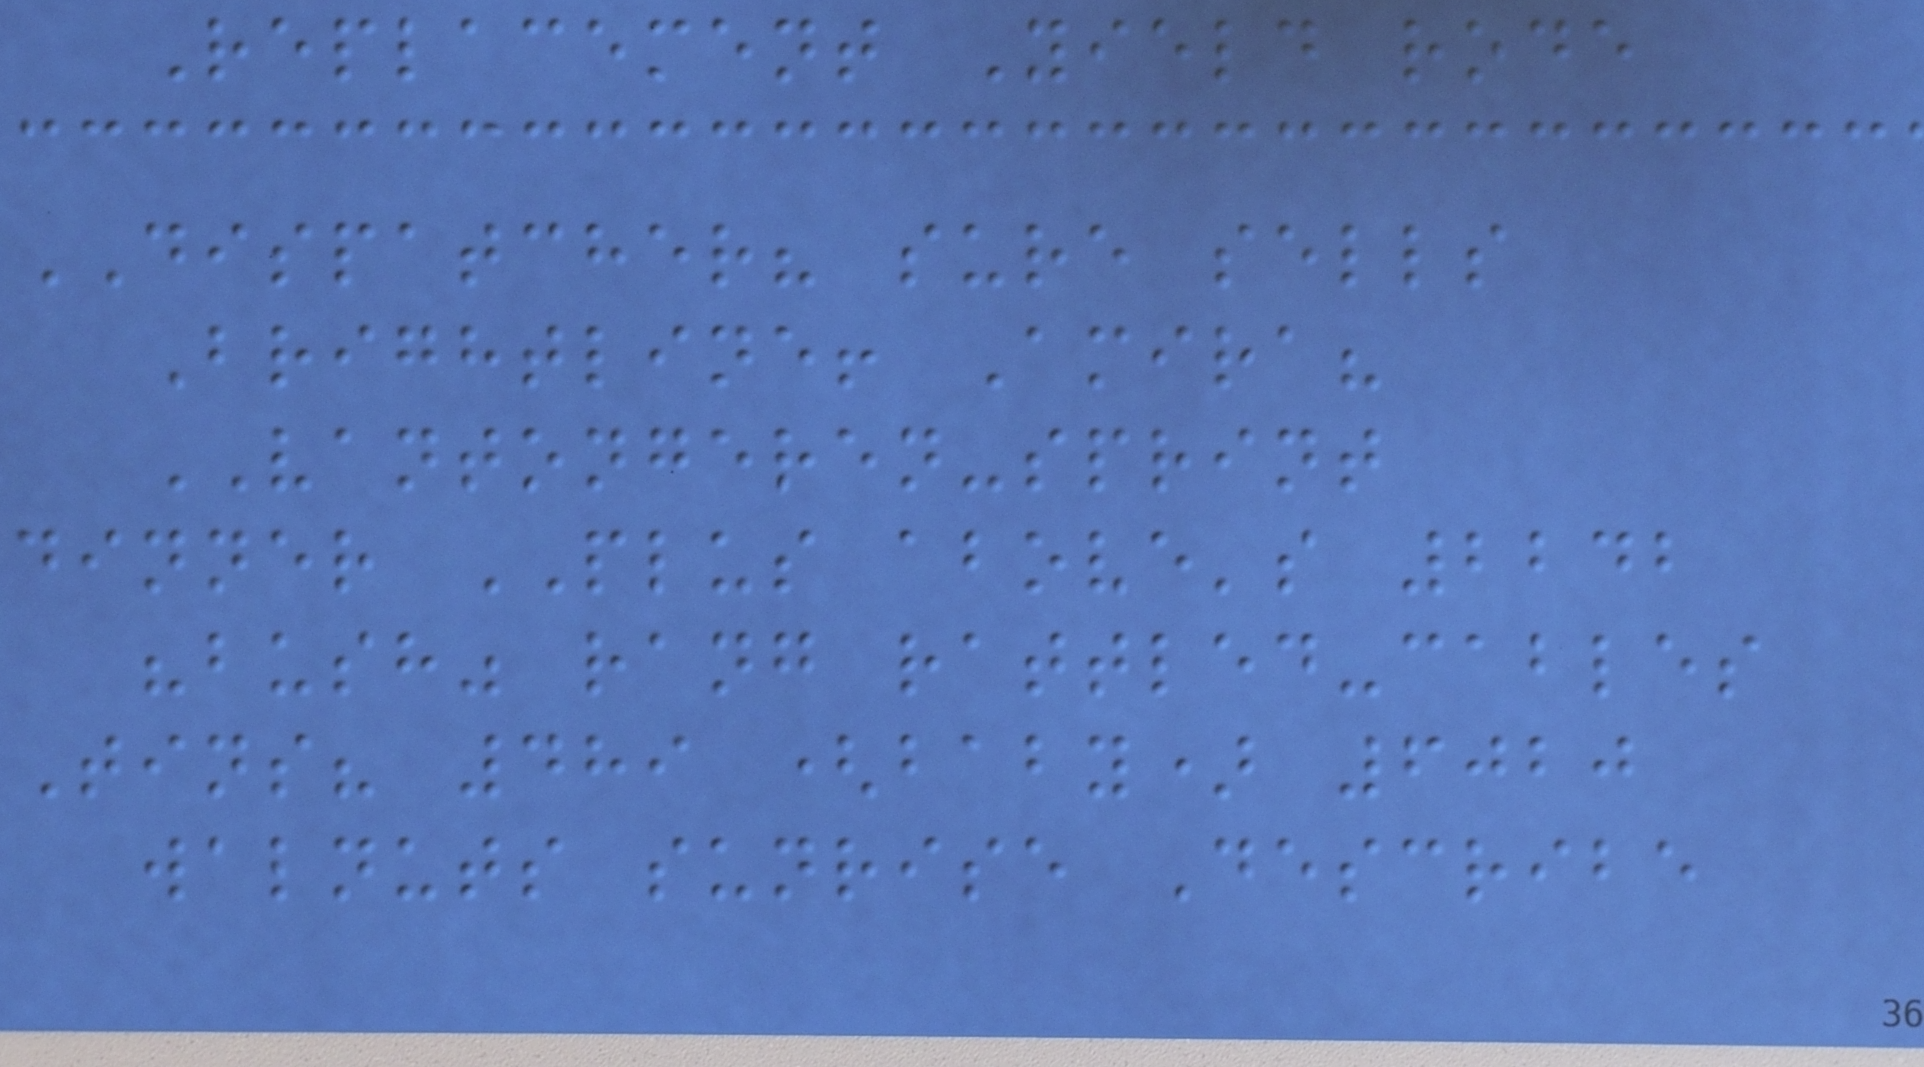Replacement Yield rode
DISPATCHER? sure sells
Brightline! Amira?
VANTONGEREN-sprint
dinner PLUS above's 2242
"bush" rang rattled-cables
Tins? 489 (baby) 6020
walnuts sunrise Describe
